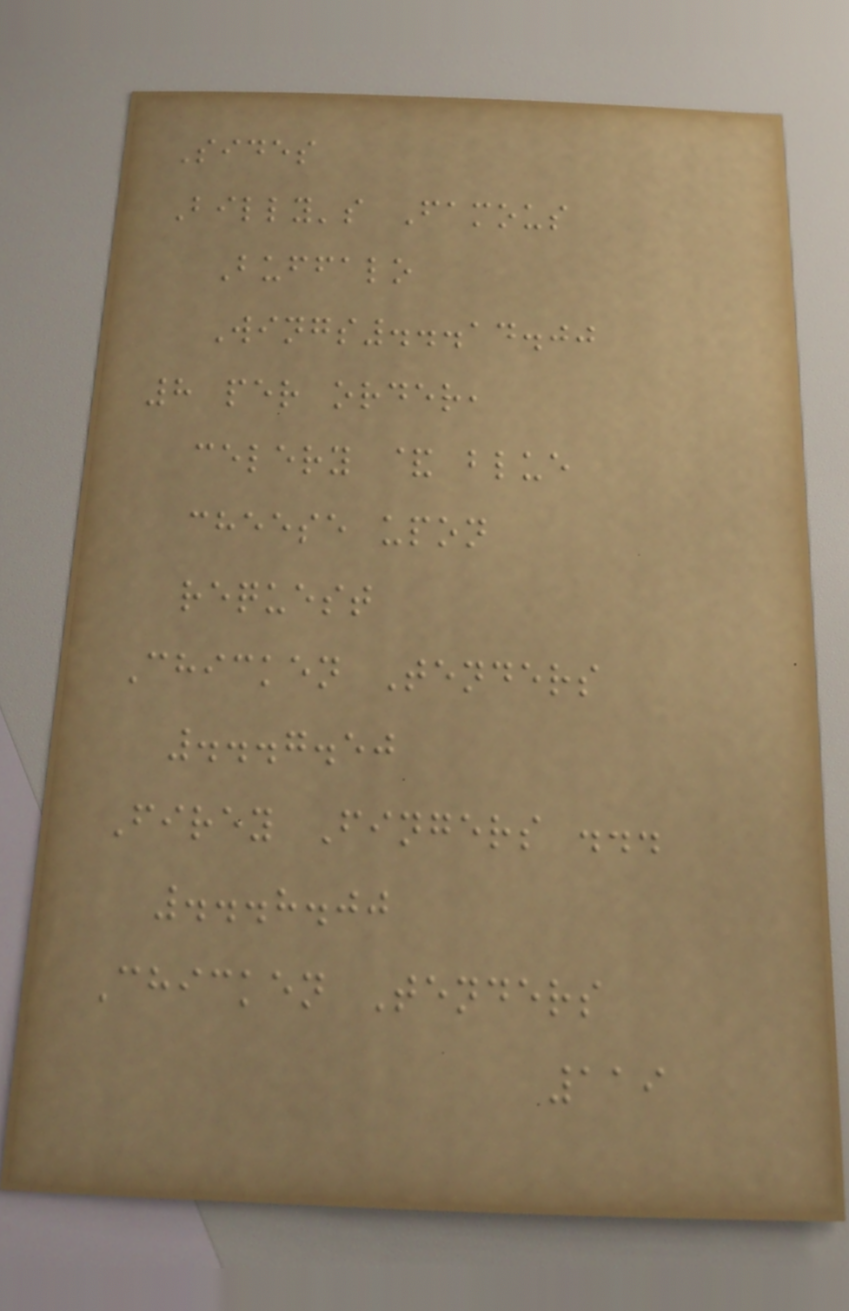Sides
Billy's Famous
Buffalo
Wings...14.00
8 per order,
celery & blue
cheese upon
request
Chicken Tenders
...7.50
Firey Fingers ...
...8.00
Chicken Tenders
119
